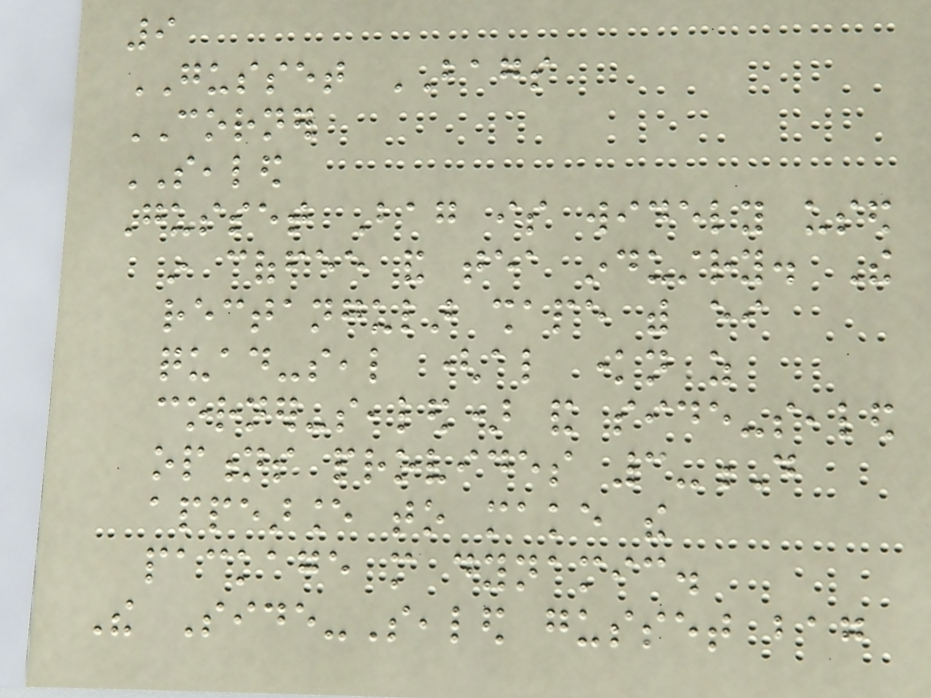9
GUSSET BAGS
CORNER
SEALED
Gusset Bag is widely used
in coffee and tea industry. The
rectangular shape with either
quad-seal (also known as
corner-sealed) and side-sealed
options provides 3-D
appearance to make the
package more dynamic.
The Side-Sealed gusset bag
